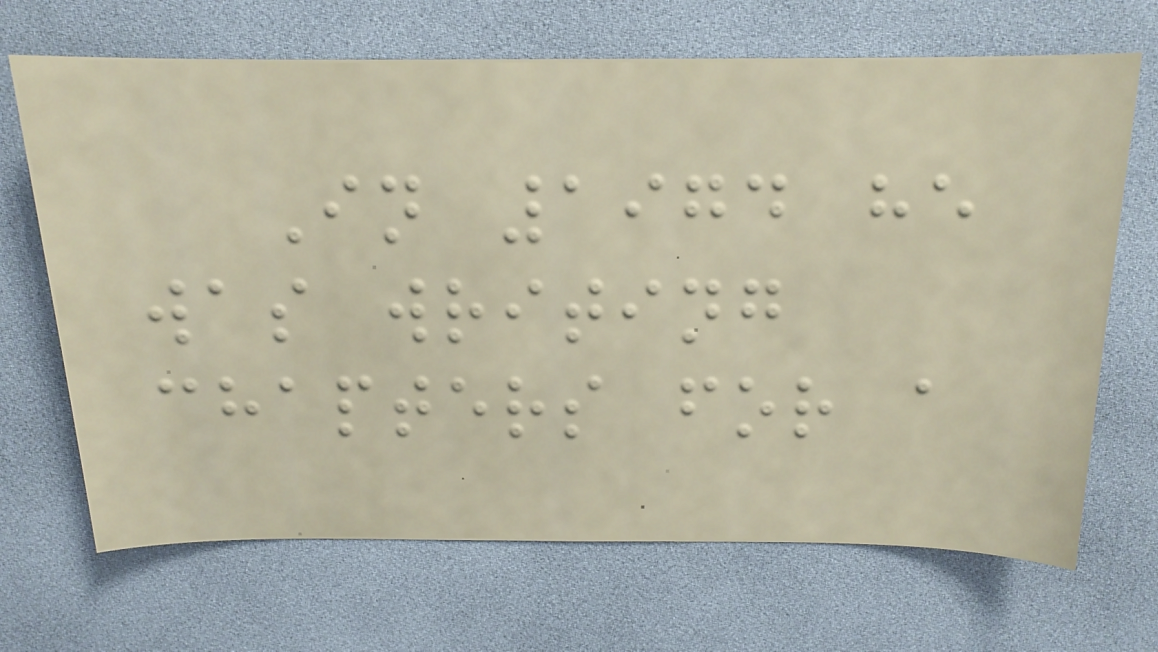In 1974 he
was writing
chapters for a
